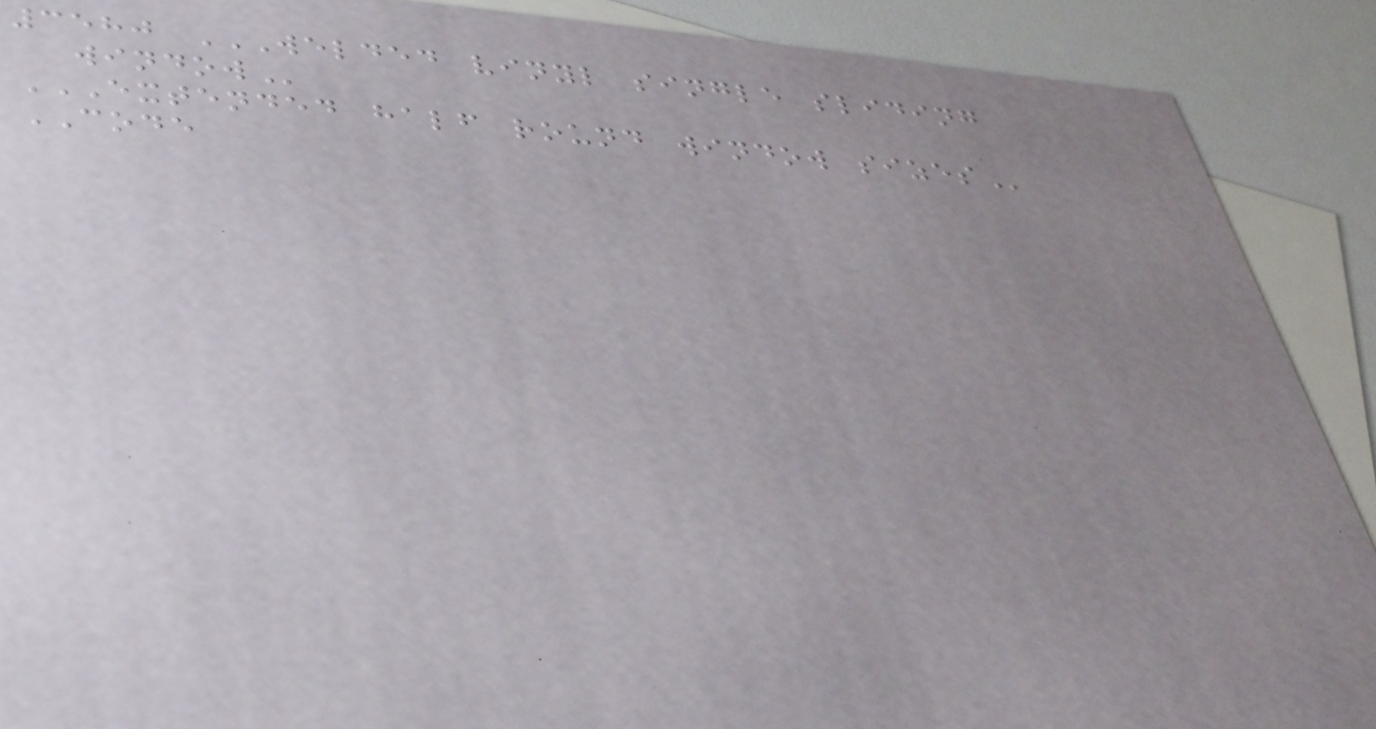3580 WELDED VINYL SINGLE SLIDING
WINDOW
EXTENDED HALF ROUND WINDOW SIZES
CODE
